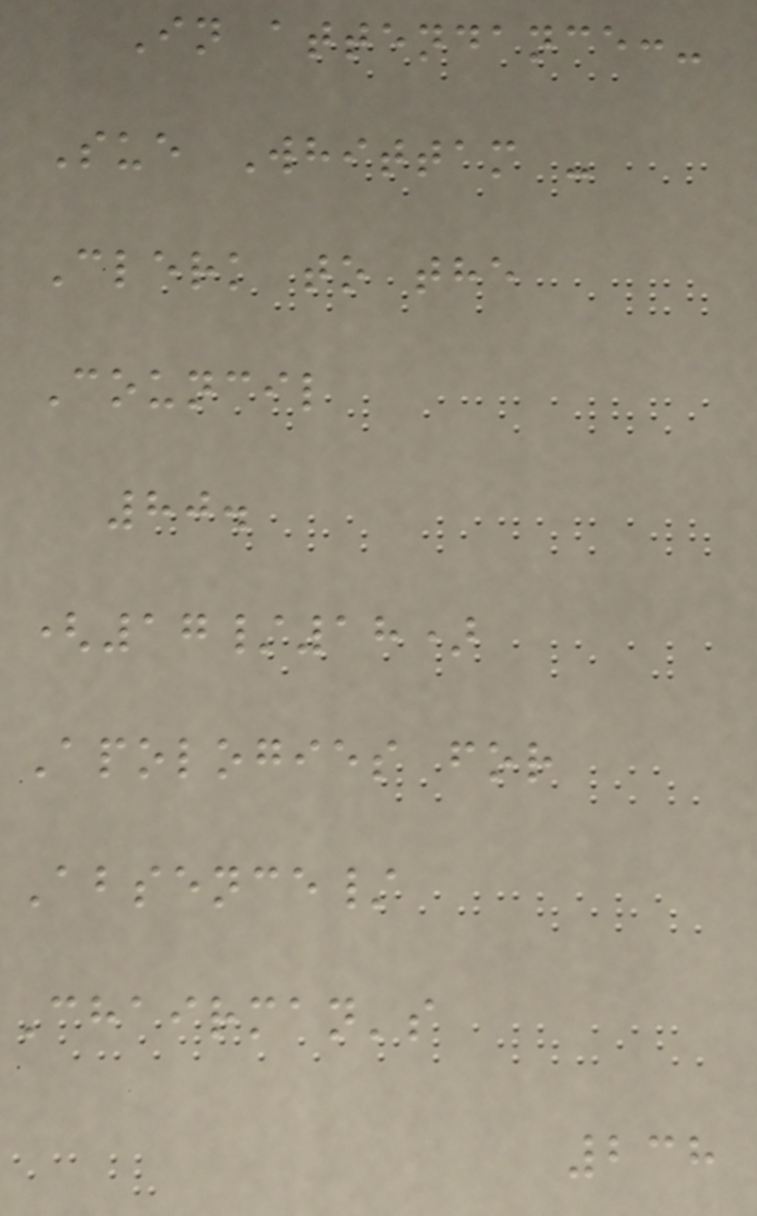In attendance:-
Sue Whittam -
Clerk to the
Council
80.
(17/18)
Apologies for
Absence/
Chairman's
238
